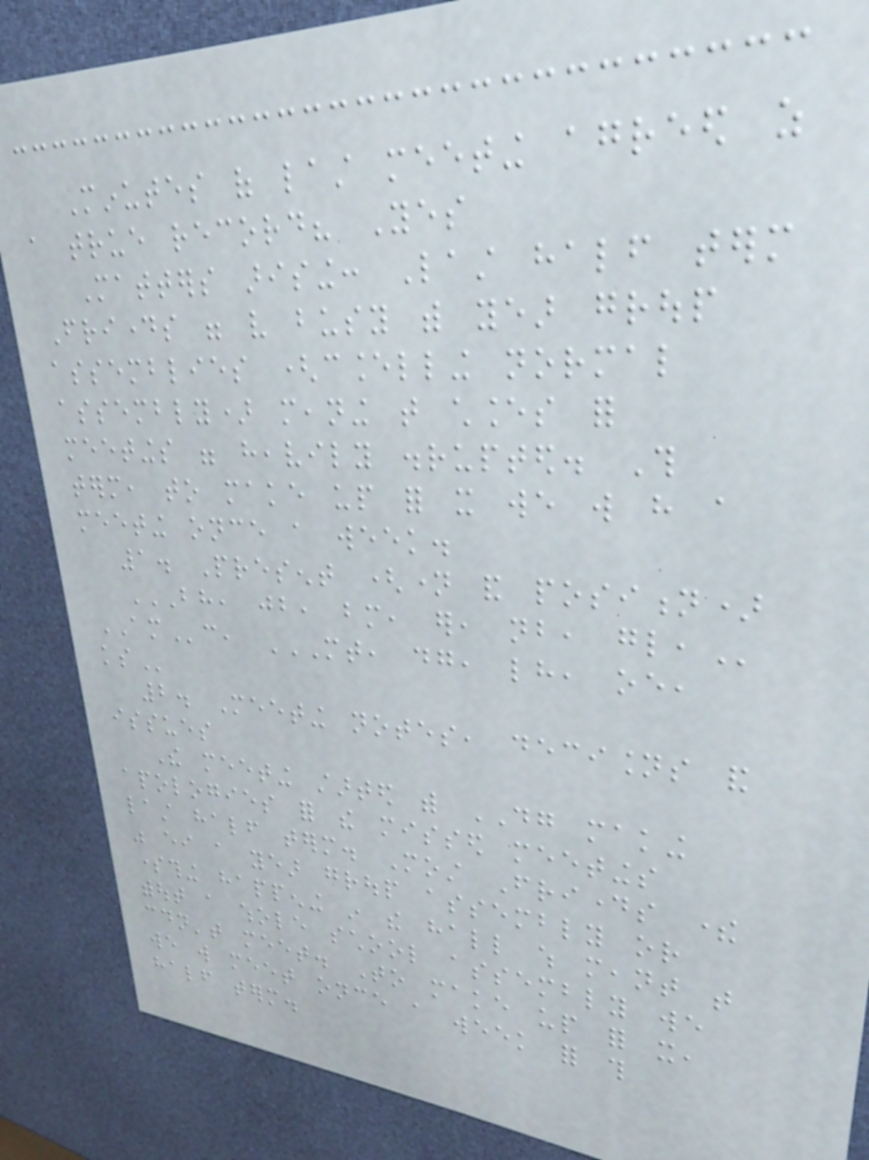Minutes of last meeting agreed as
a true record? Yes
Matters arising: Last half term
Fridays were very busy with year group
assemblies (cancelling normal
assembly) meaning that chances for
meetings were heavily disrupted. This
term, to make up for it we will have a
meeting once a week.
1. Present (name and position)
BH, JB, BM, ER, NB, GL,
AMc, MT, DG, LH, OE,
KS
2. Meeting notes, decisions and
issues
The meeting started with DG making
apologies for the missed meetings
last half term. Most Fridays there
was either a year group assembly or
something happening in the hall which meant that
without a whole school assembly we
couldn't meet. To make up for it,
we will meet once a week for this
half term.
